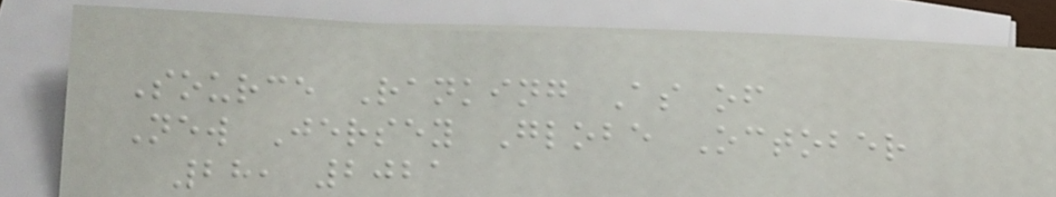Source Ranking As of
New Jersey Globe October
28, 2021
